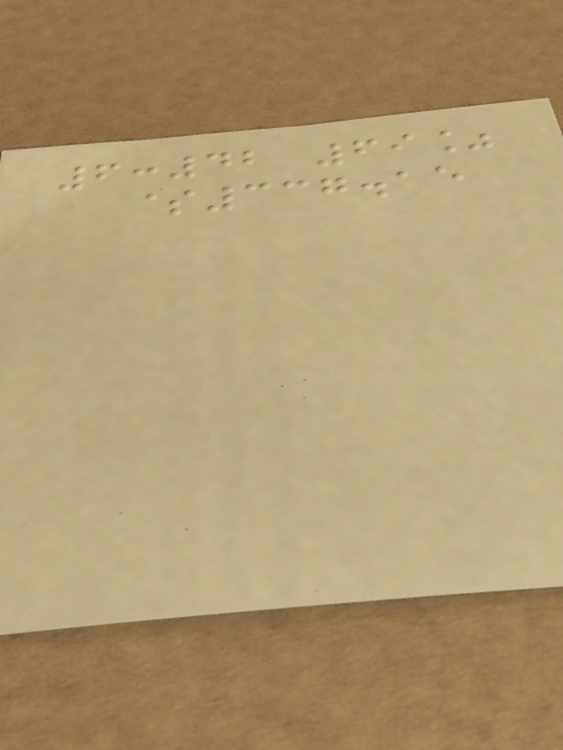6:42 69%
$337.15
